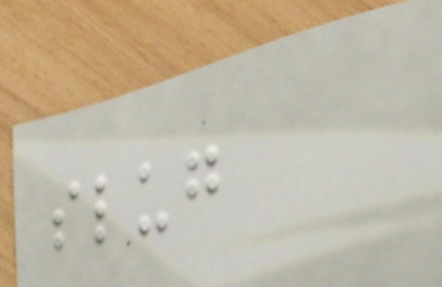slug
